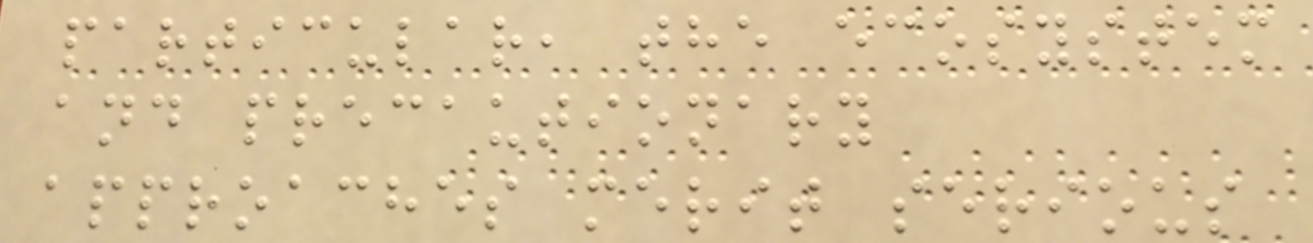particular, the ecosystem
and precautionary
approaches merit serious
